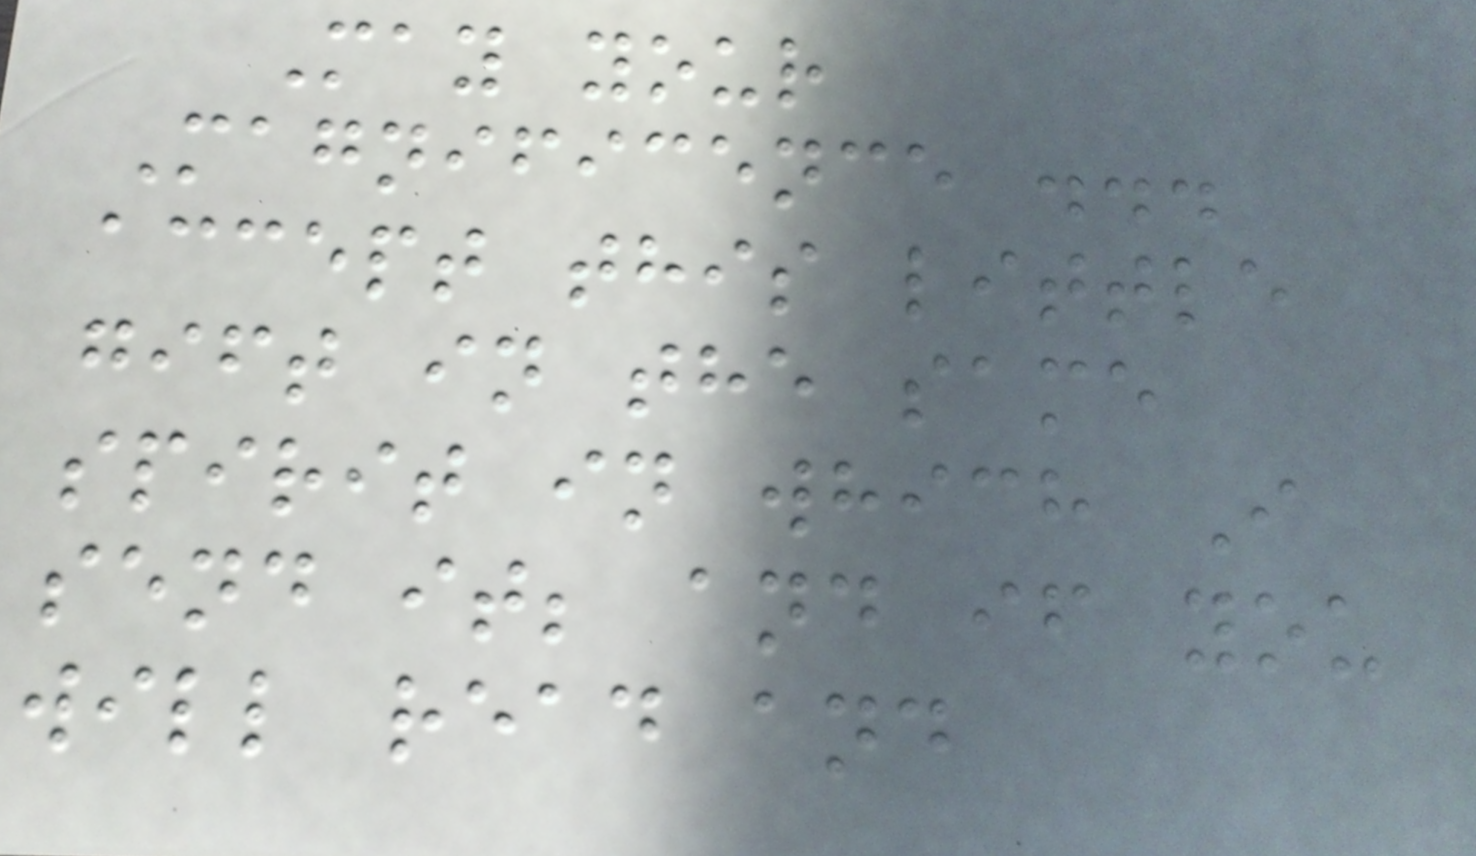May your
Magnificence ...
accept this little
gift in the same
spirit in which I
send it; and if you
will read and
